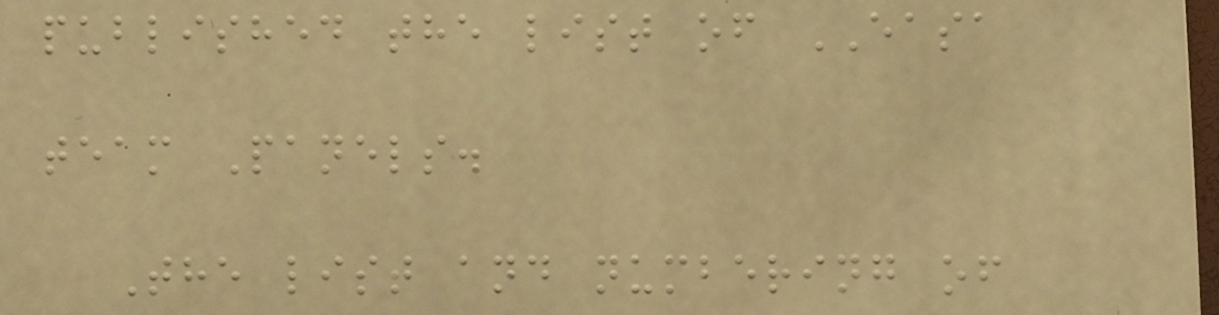published the list of EASA
team Panels.
The list and numbering of
